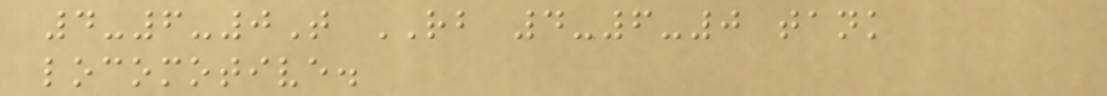4-6-0T RB 4-6-0 tank
locomotive.
